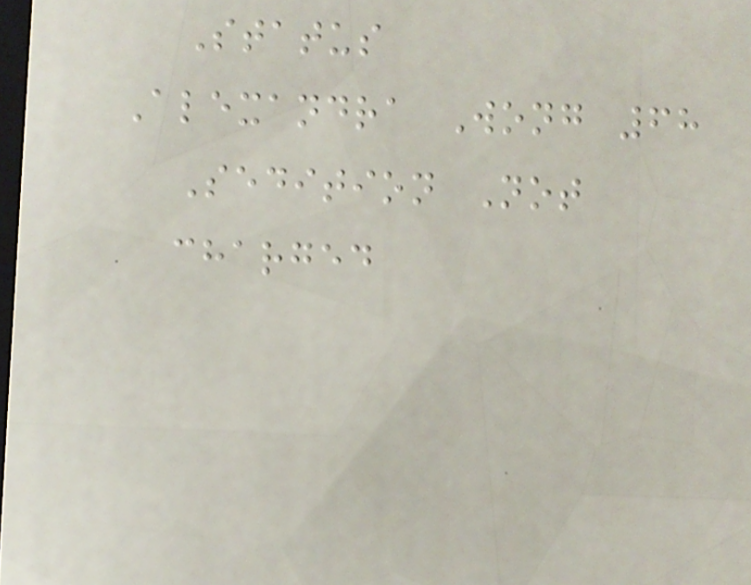Status
Alexandra Wong 68
Sedition Not
charged
